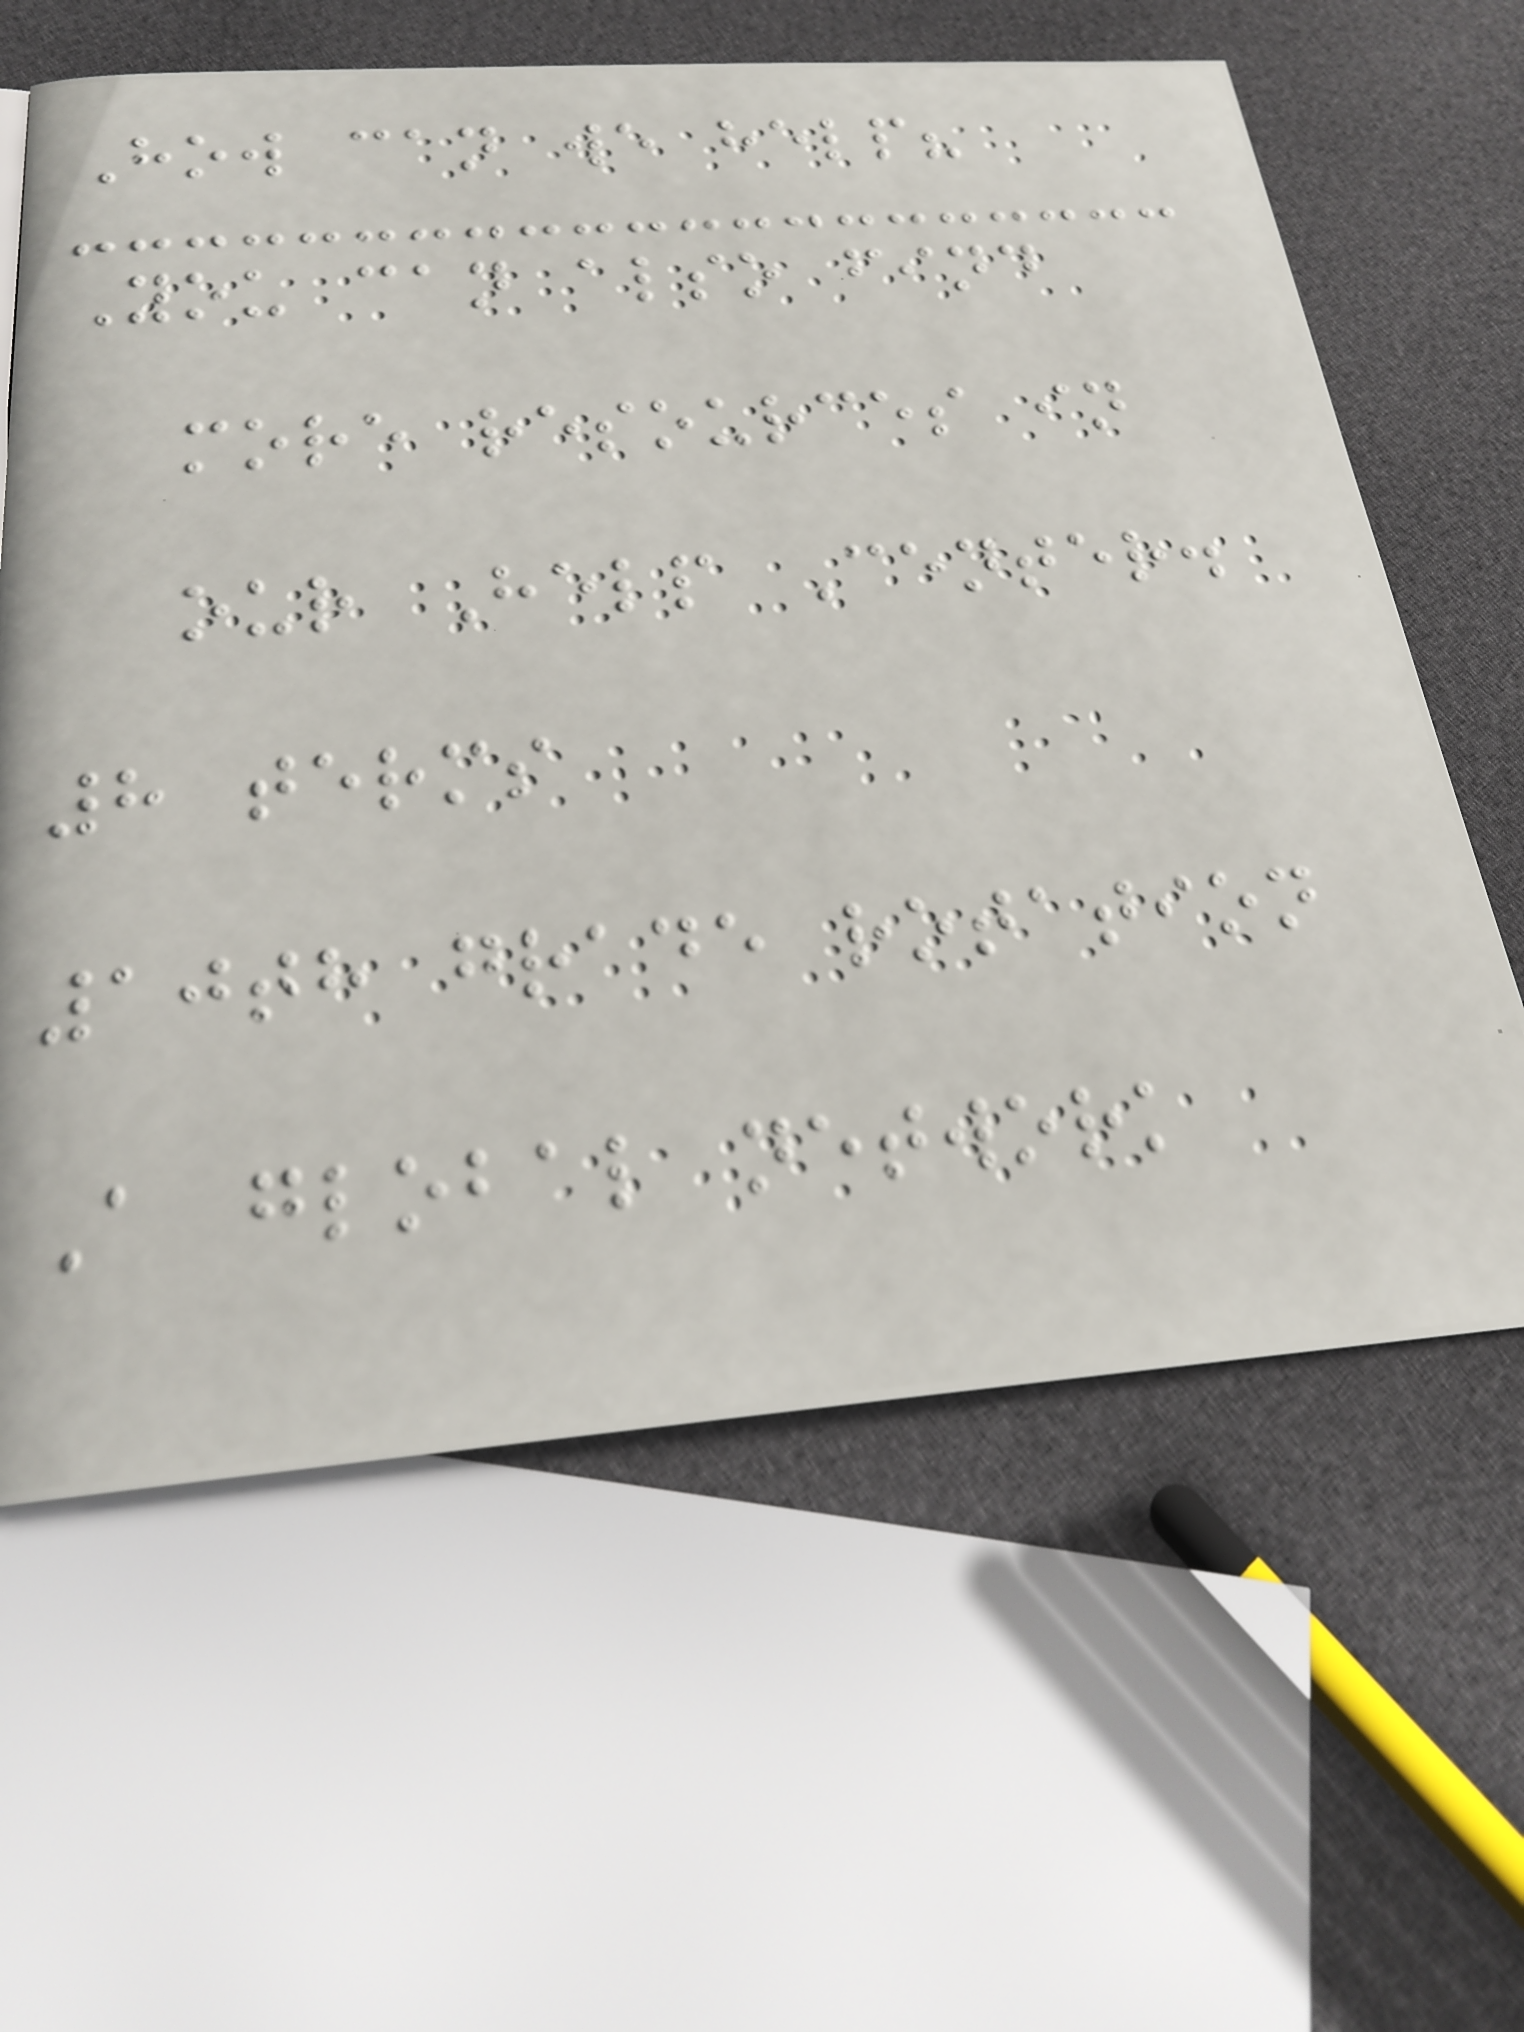How can we help?
You can also find
more resources in
our Help Center.
8 terms
10th grade rotation
A global network
